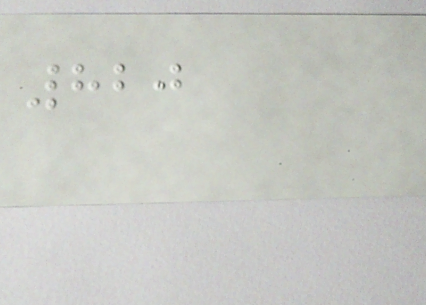820
